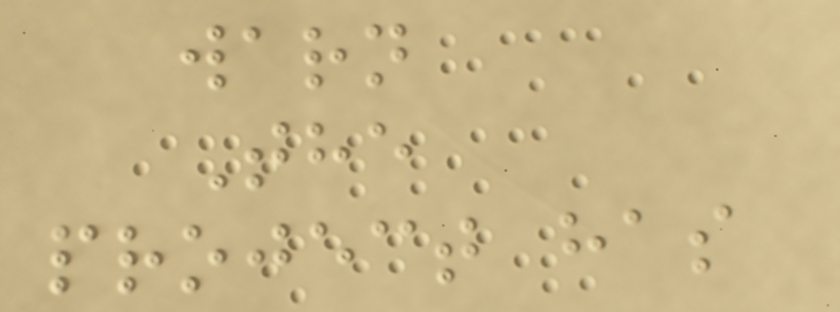warn
The
project has
